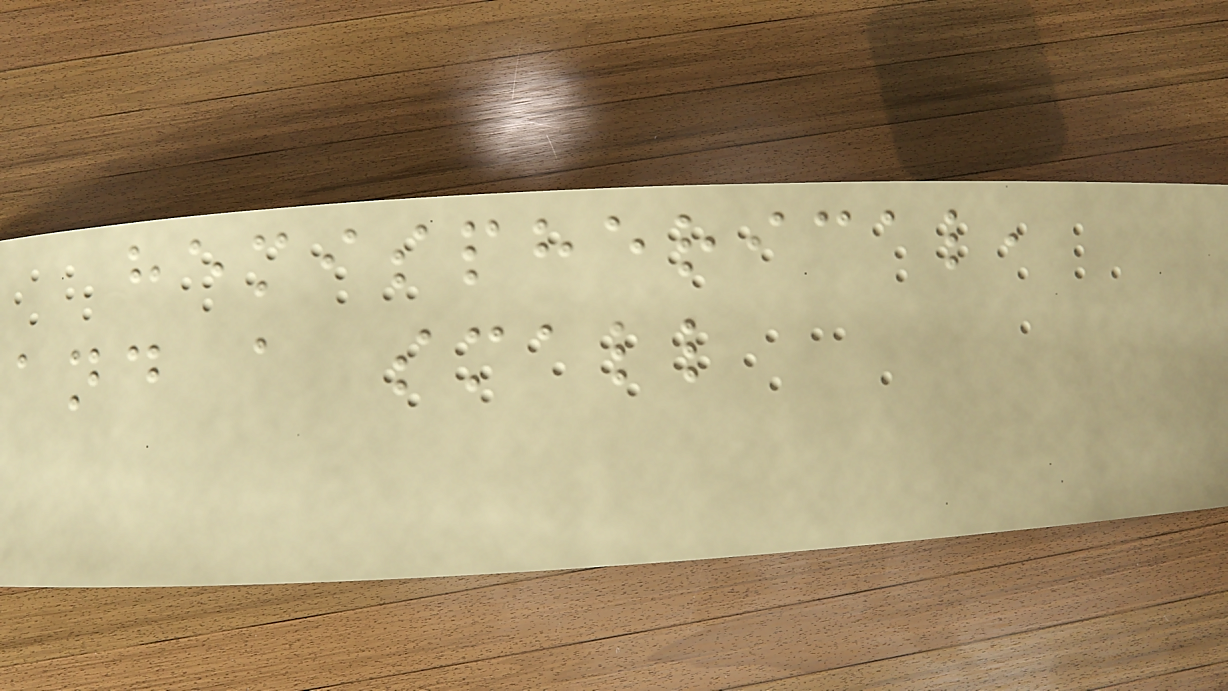hemispherical,
and a small
